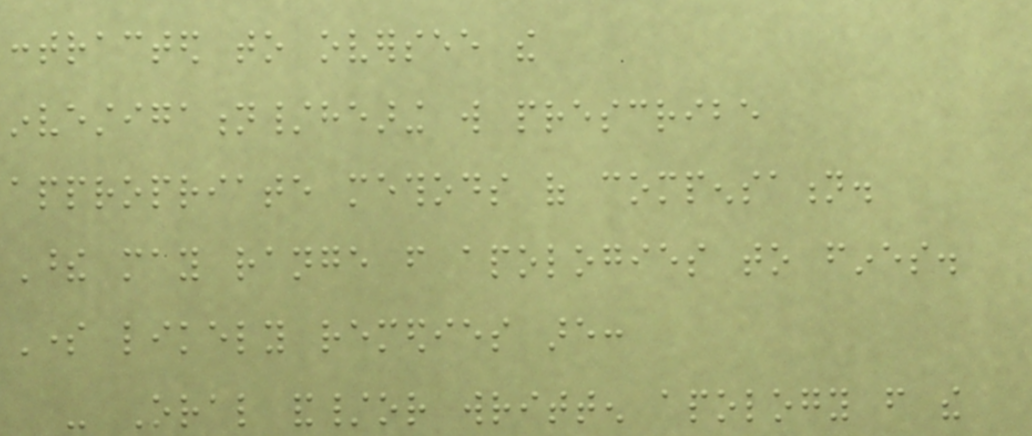contracted to oversee the
investigation/hearing will prescribe
appropriate methods of compensation.
These may range from apologies to fines.
Some likely remedies are:
- Oral and/or written apology from the
